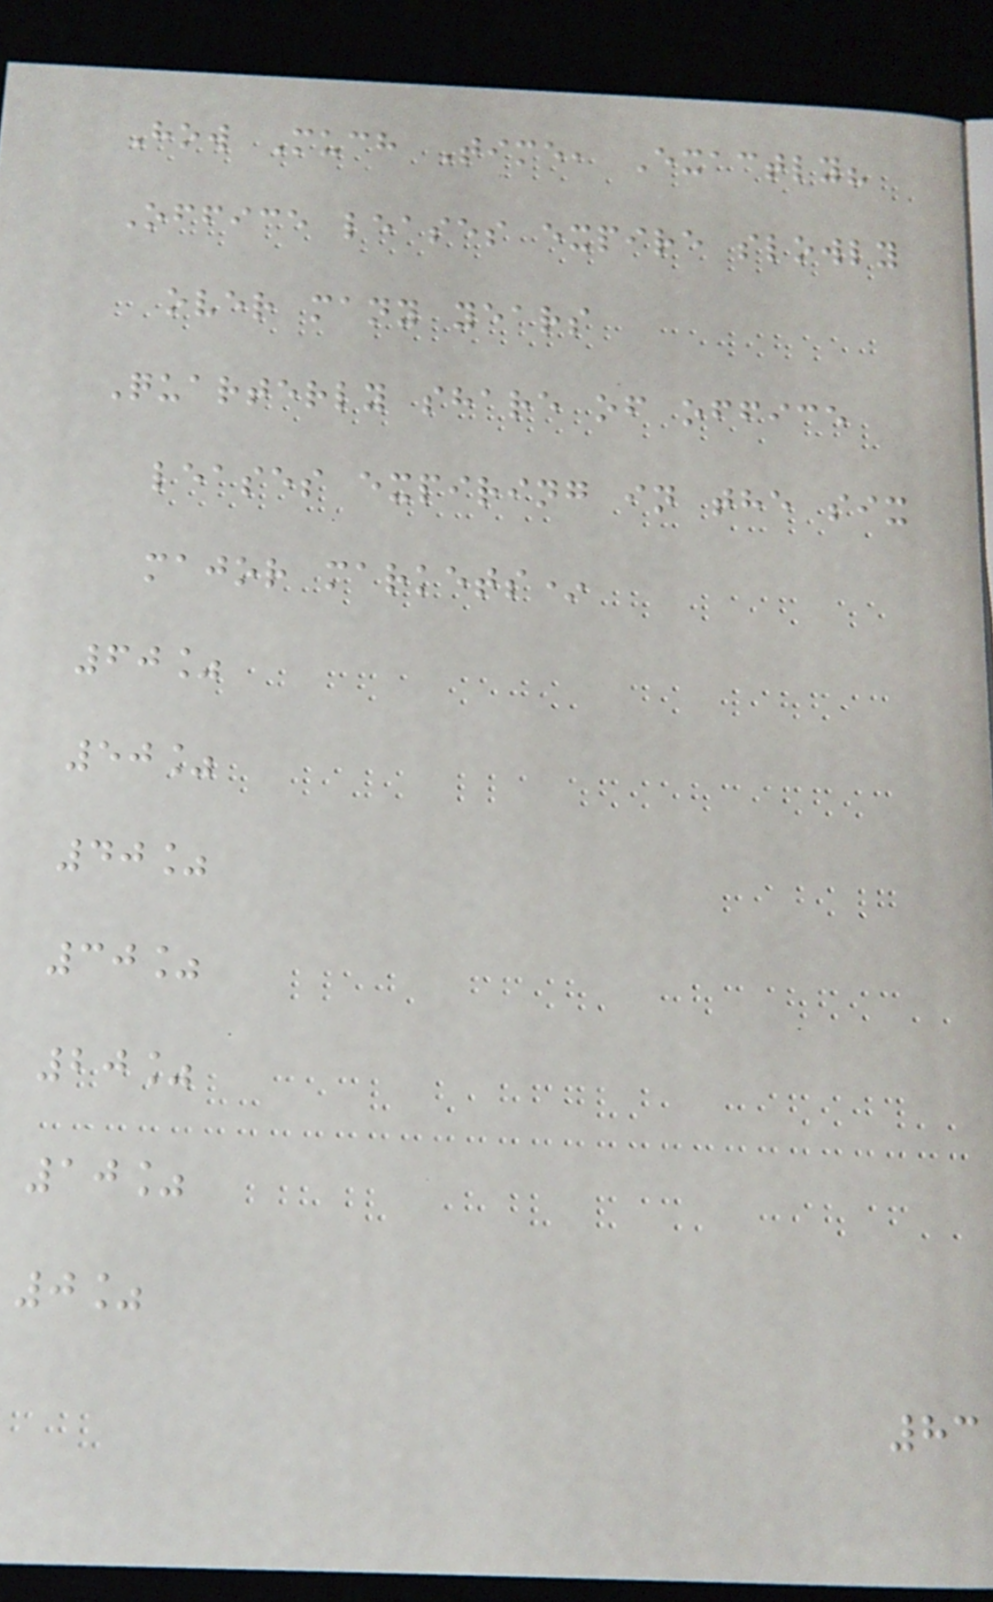How Much Time, Exactly?
Office leases expire slowly
over many years
Quarterly share of office
leases expiring in the six
major markets*
60%
50%
40%
30%
20%
10%
0%
83
